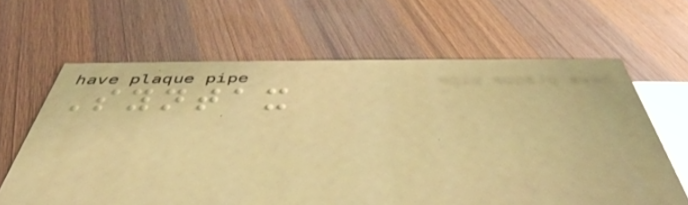Syntax
